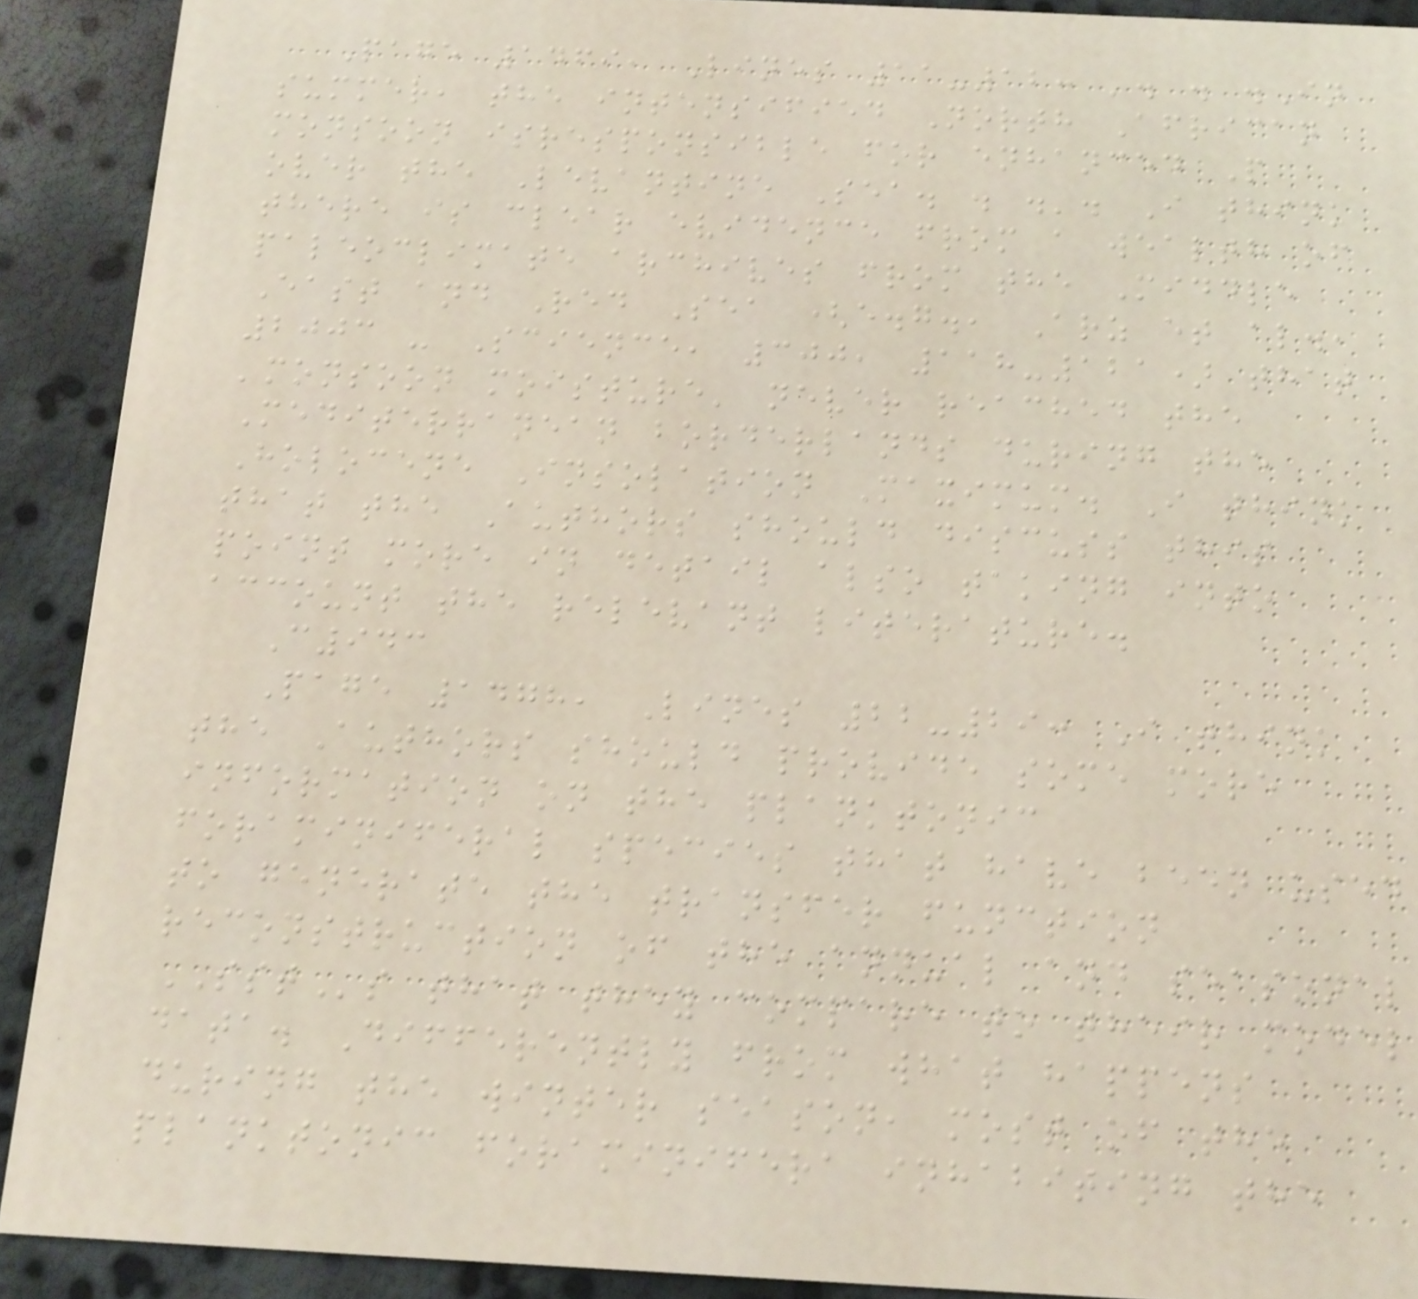Page 1469, Lines 11-12: '. . .In
summer, the intensified North African
monsoon isresponsible for enhanced P
over the Levantine Sea. . .'. I think
there is clear evidence from a wealth of
paleoclimate archives from the Middle
East and Red Sea (e.g., Arz et al.,
2003 - Science, 300, 118-121) that
'monsoon moisture' never reached the
Mediterranean borderlands during the
Holocene Insolation Maximum. I think
that the Authors should discuss this
point more in detail also taking into
account the relevant literature.
C943
Page 1478, Lines 22-29: I think
the Authors should provide some more
information on the planktonic
foraminiferal species that have been used
to generate the transfer function
reconstruction of the annual and seasonal
SSTs that they compare to their model
data. Differently from what happens
during the winter season, most of the
planktonic foraminifera inhabiting the
